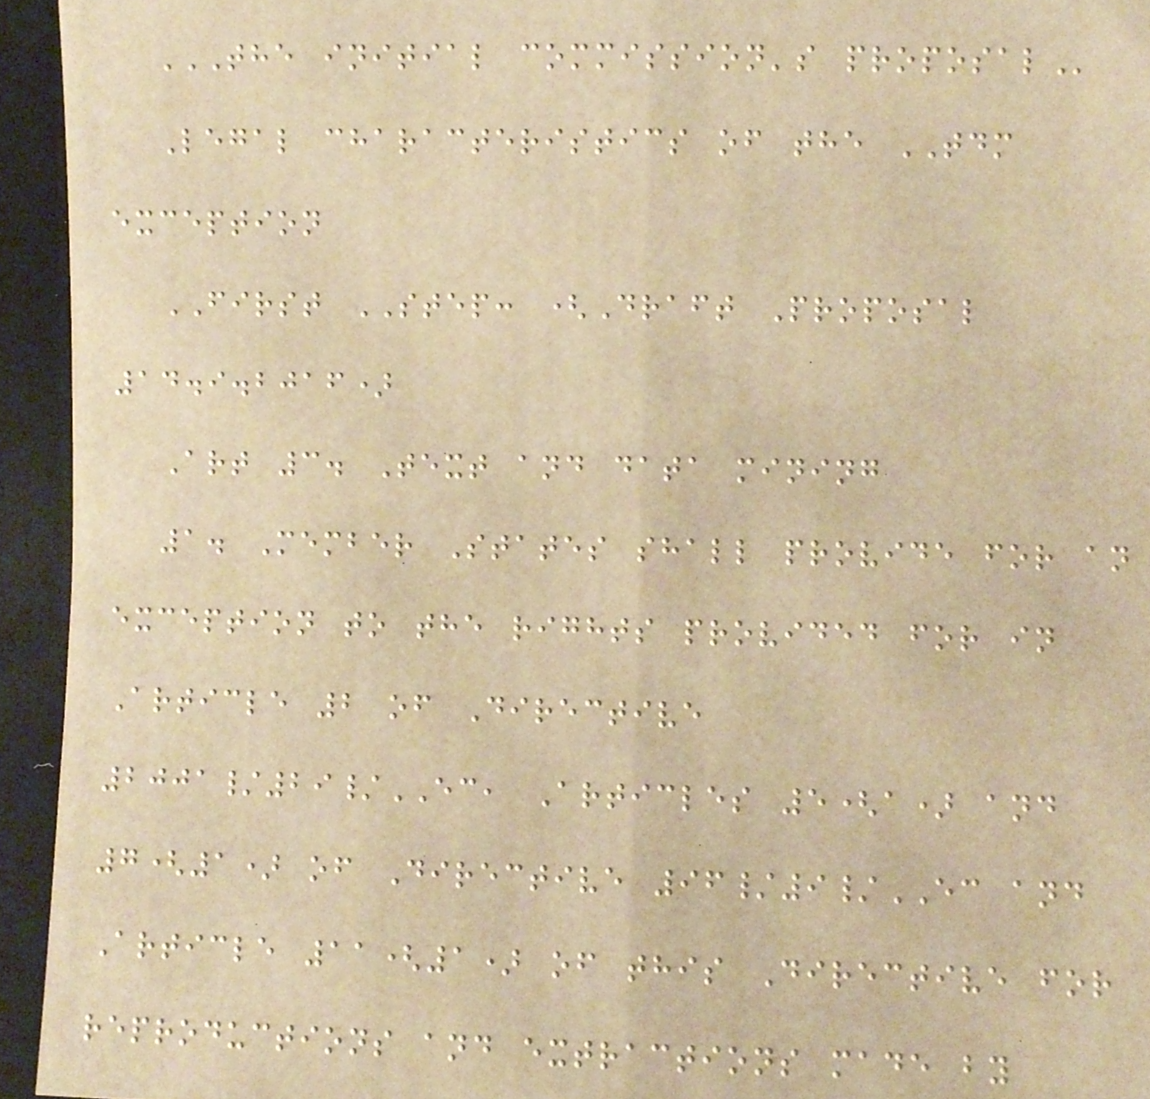THE INITIAL COMMISSION'S PROPOSAL
Legal characteristics of the TDM
exception
FIRST STEP: (Draft Proposal
14.9.2016)
Art 3. Text and data mining
1. Member States shall provide for an
exception to the rights provided for in
Article 2 of Directive
2001/29/EC, Articles 5(a) and
7(1) of Directive 96/9/EC and
Article 11(1) of this Directive for
reproductions and extractions made by
